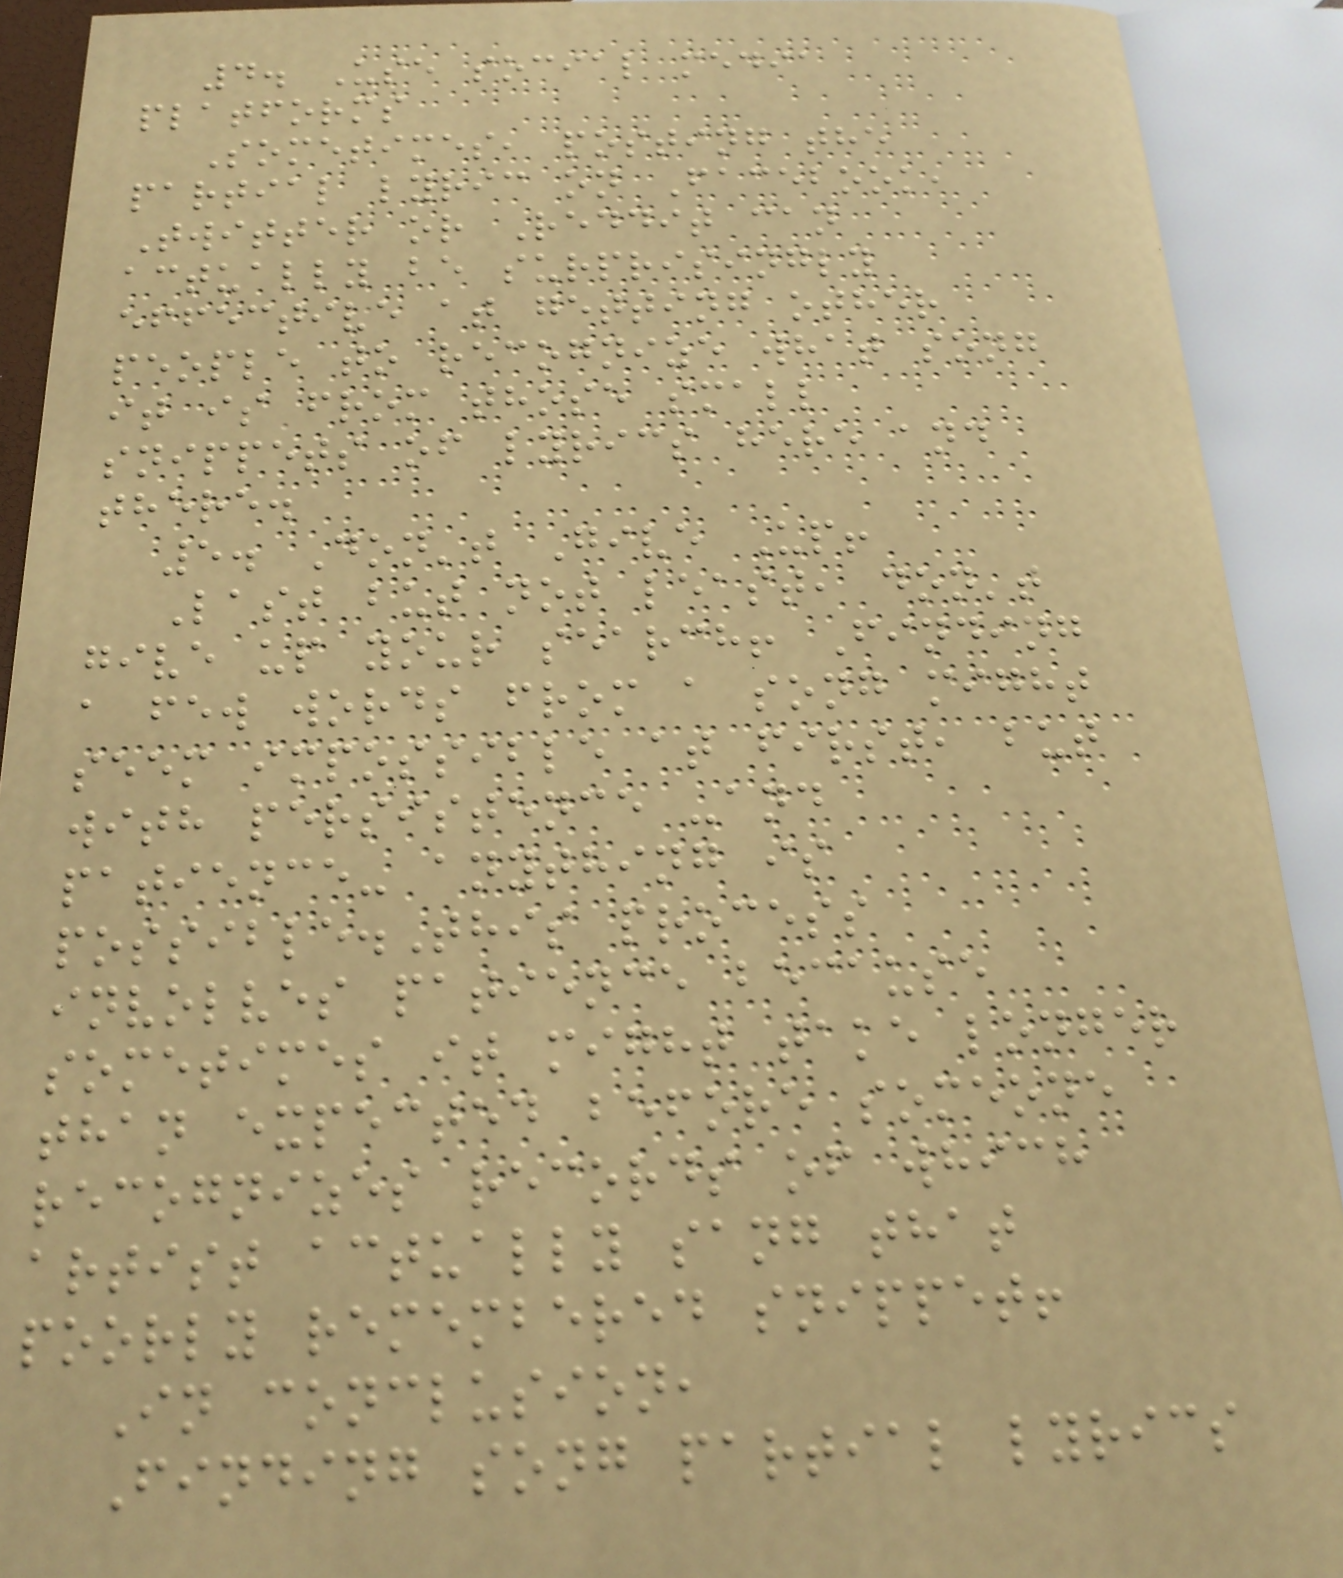4. Use social media
platforms
Sometimes, posting the
partial lyric on Facebook,
Twitter or Reddit can
actually be surprisingly
effective at getting other
people to recognize what song
it is from those small
snippets of lyrics here and
there.
5. Don't Give Up!
Last but not least, don't
give up your search! Finding
a few words from a song might
seem impossible at first, but
with persistence -and
patience- anything is
possible.This process
involves patience because
sometimes it might take longer
than expected before someone
recognizes records of which
artist actually sang that
poorly remembered snippet!
In conclusion,
Finding song partial lyrics
